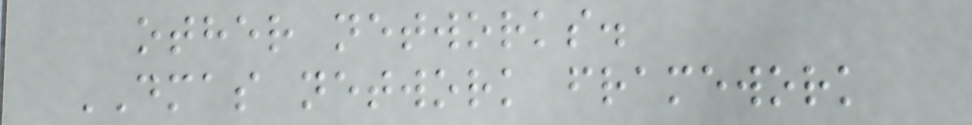other networks.
DMAS network framework
